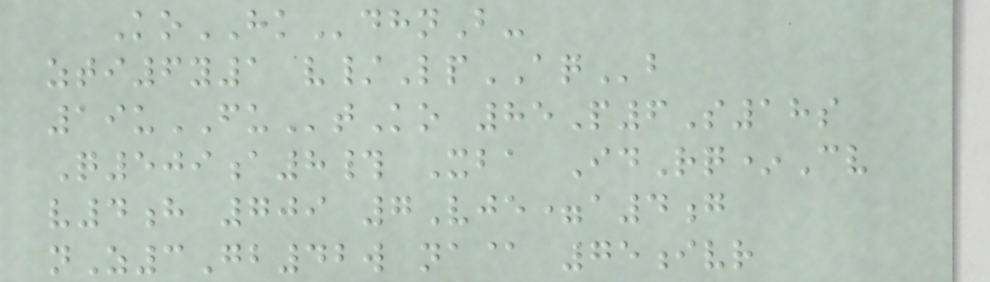KoHKdhnB-
zti6y1 v/LpAQb
19uFUtKo 85P6S18s
Q509a8# Xba IdRq*Cv
v4h 709 7Vje=a4g
nZ3Gb42w na@ 75ivr
